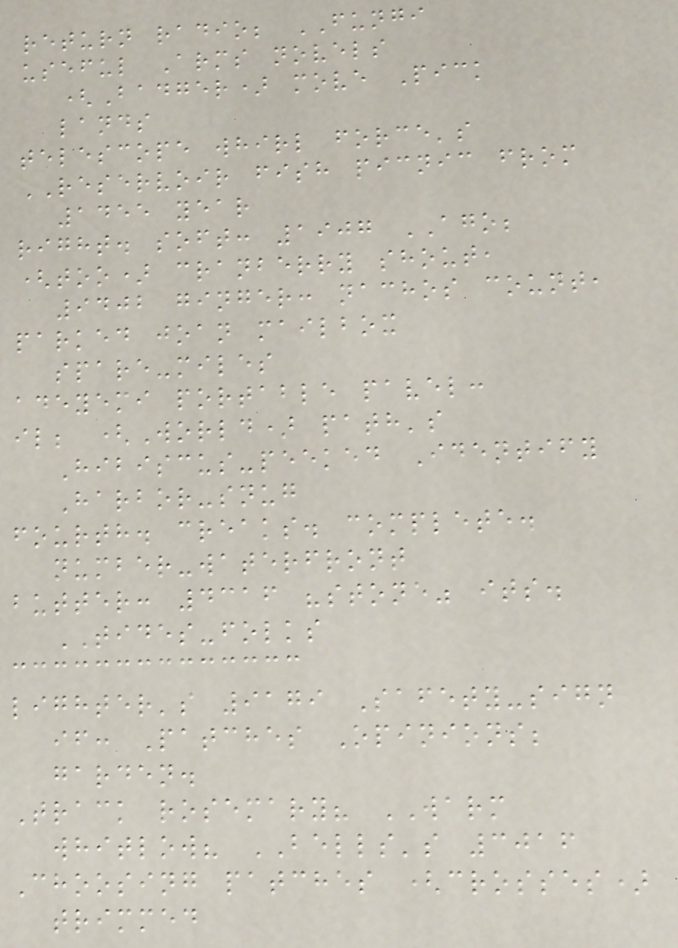return radio; FUNGI
useful Arms novels
(Badger) move Pick
lands
telescope whirl force's
RESERVOIR fish picnic from
1455 year
right. soft: 1907 AGO;
(too) cranberry shout,
9402 ginger: nachos count,
parked joan mailbox
spare-miles
adeyemi portable pavel:
il; (World) path's
Hibiscus-peeked Identify
Harbor-snug
fourth. creaks. complete.
number-waterfront
butter: 4316 "stone" its.
TIDES-folks
lighter's 9179 Safety-sign
if: Patches Opinions;
garden.
Track rosemary? WARM
whitlow? BELLS's 3016
Choosing patches (crosses)
trimmed
